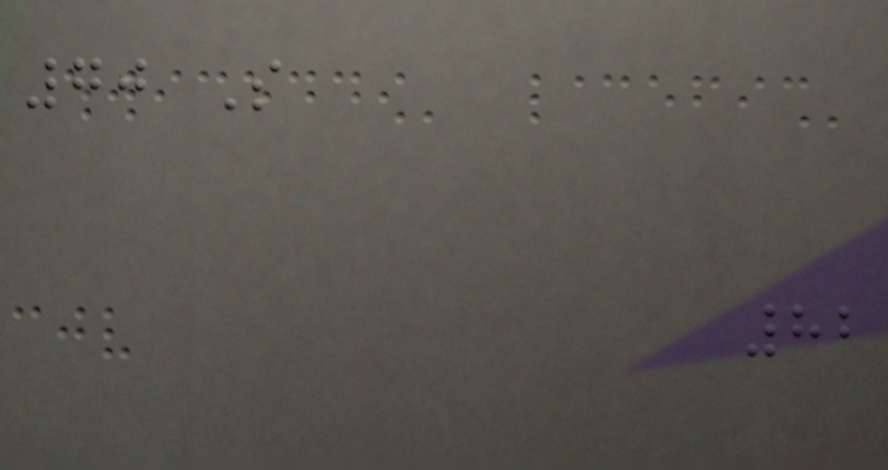70 S
82
